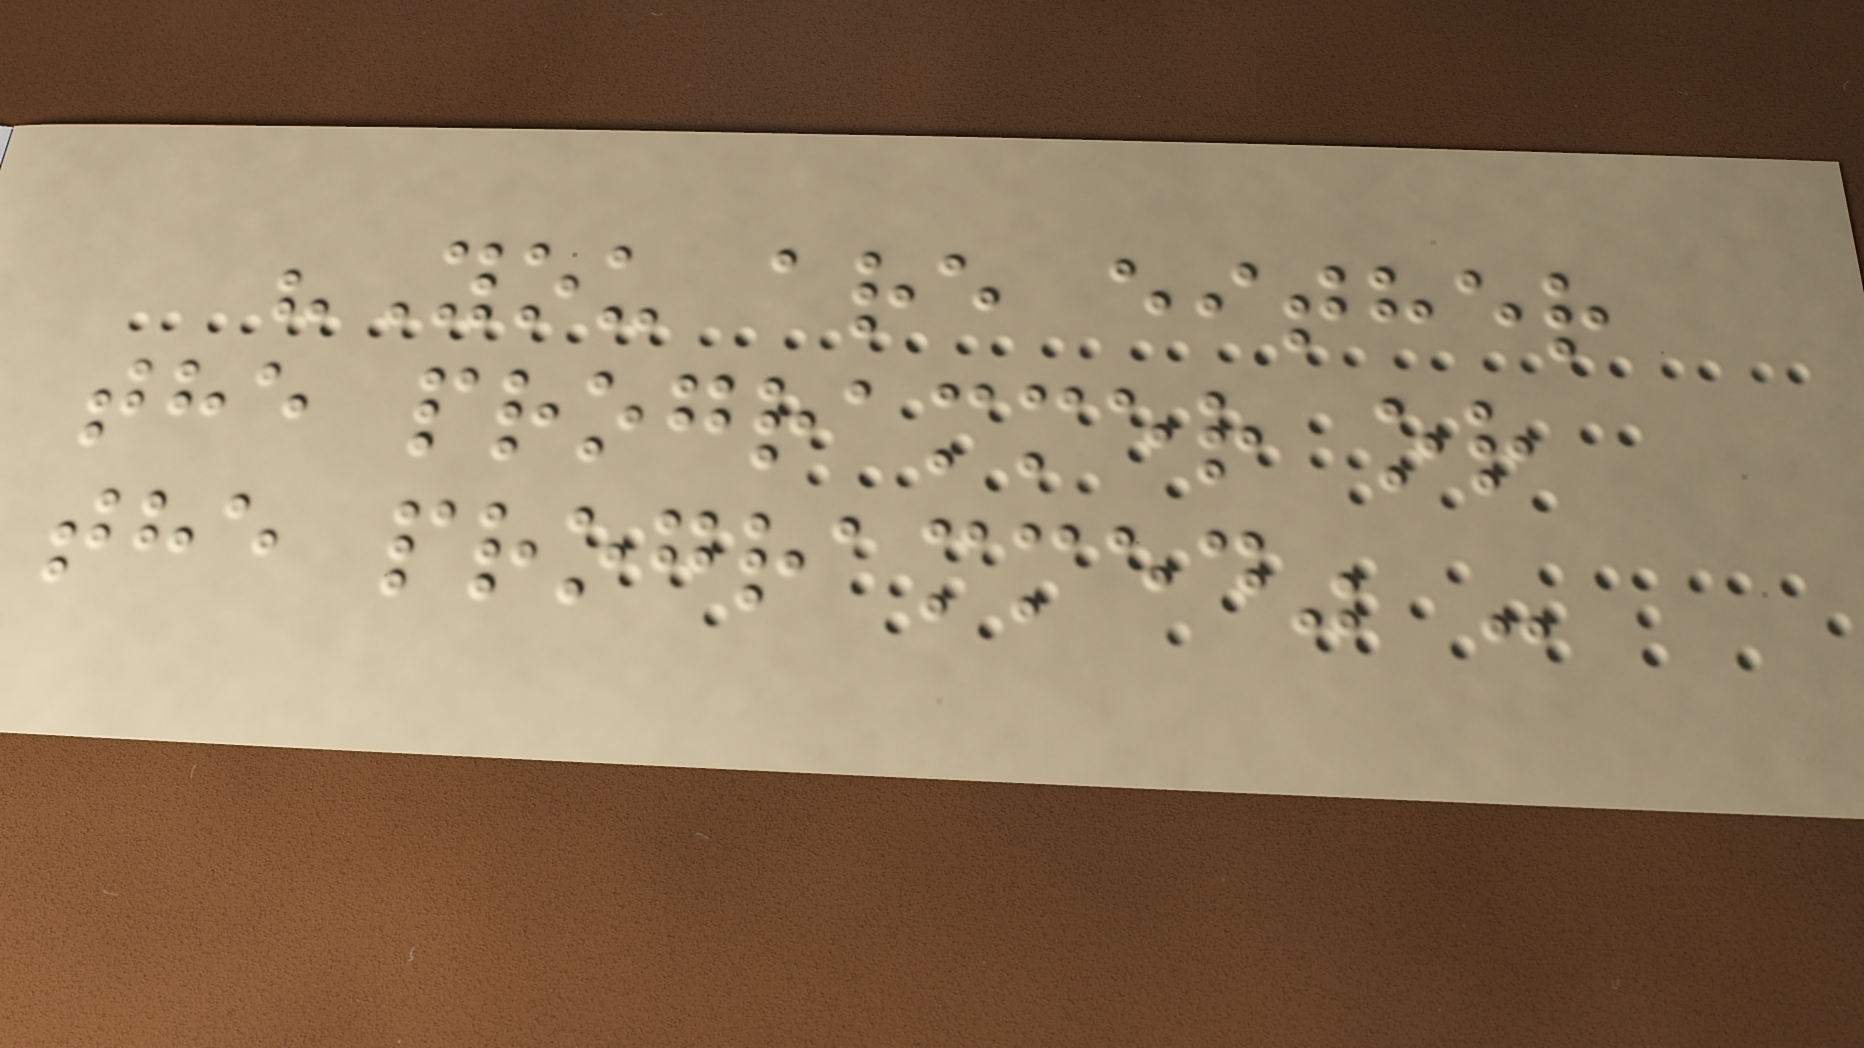"You are either
the programmer or
the programmed" -
